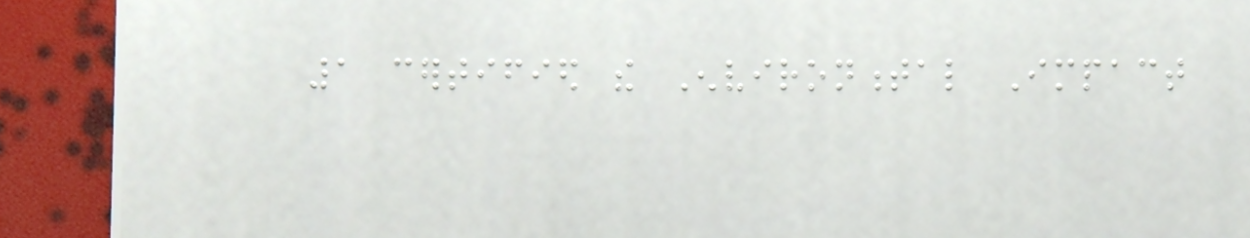1 certified the Environmental Impact
